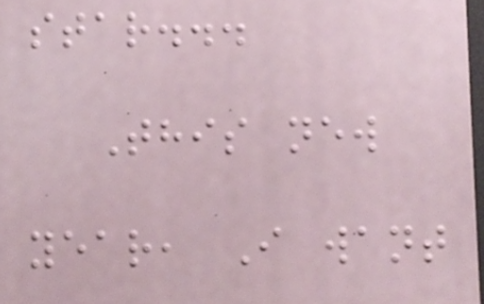star...
This new
year, I want
